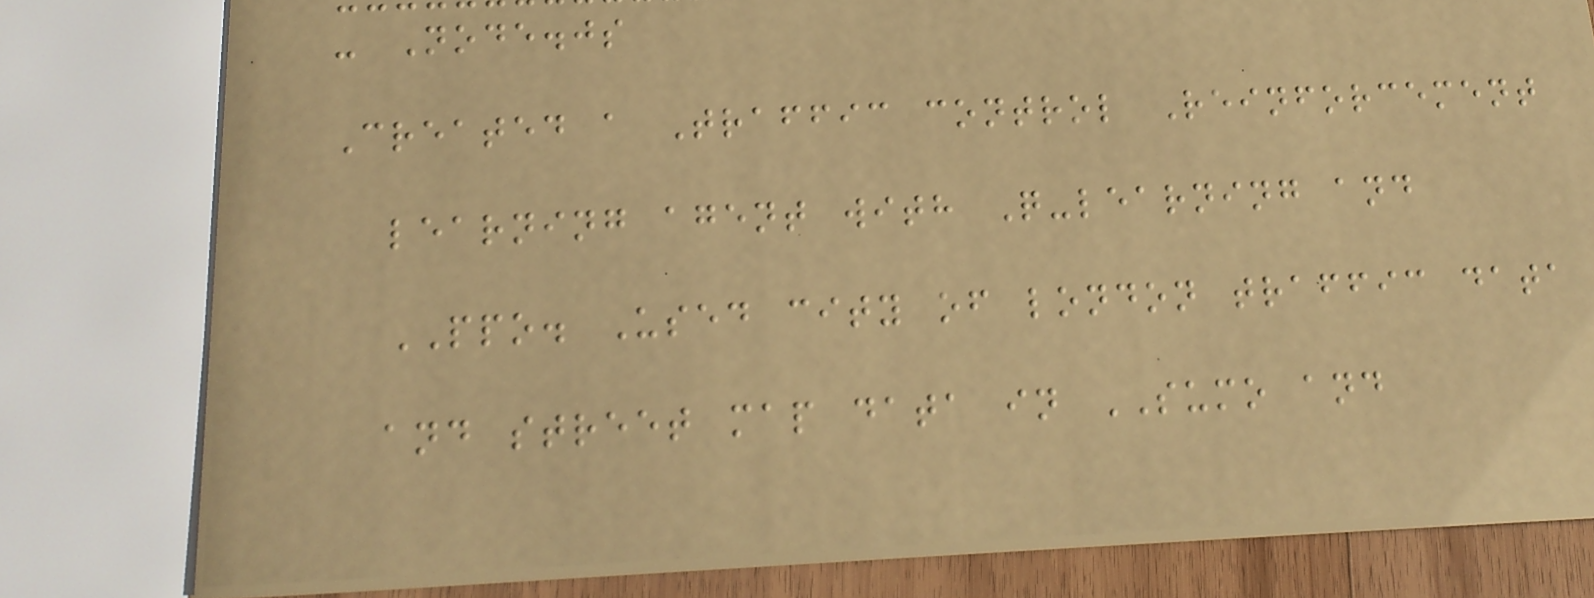- Node.js
Created a Traffic control Reinforcement
learning agent with Q-learning and
PPO. Used city of london traffic data
and street map data in SUMO and
